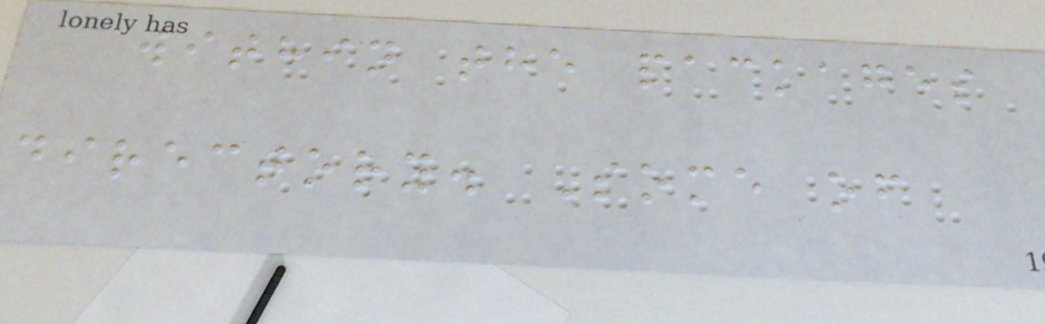within the packages
directory. Some of
